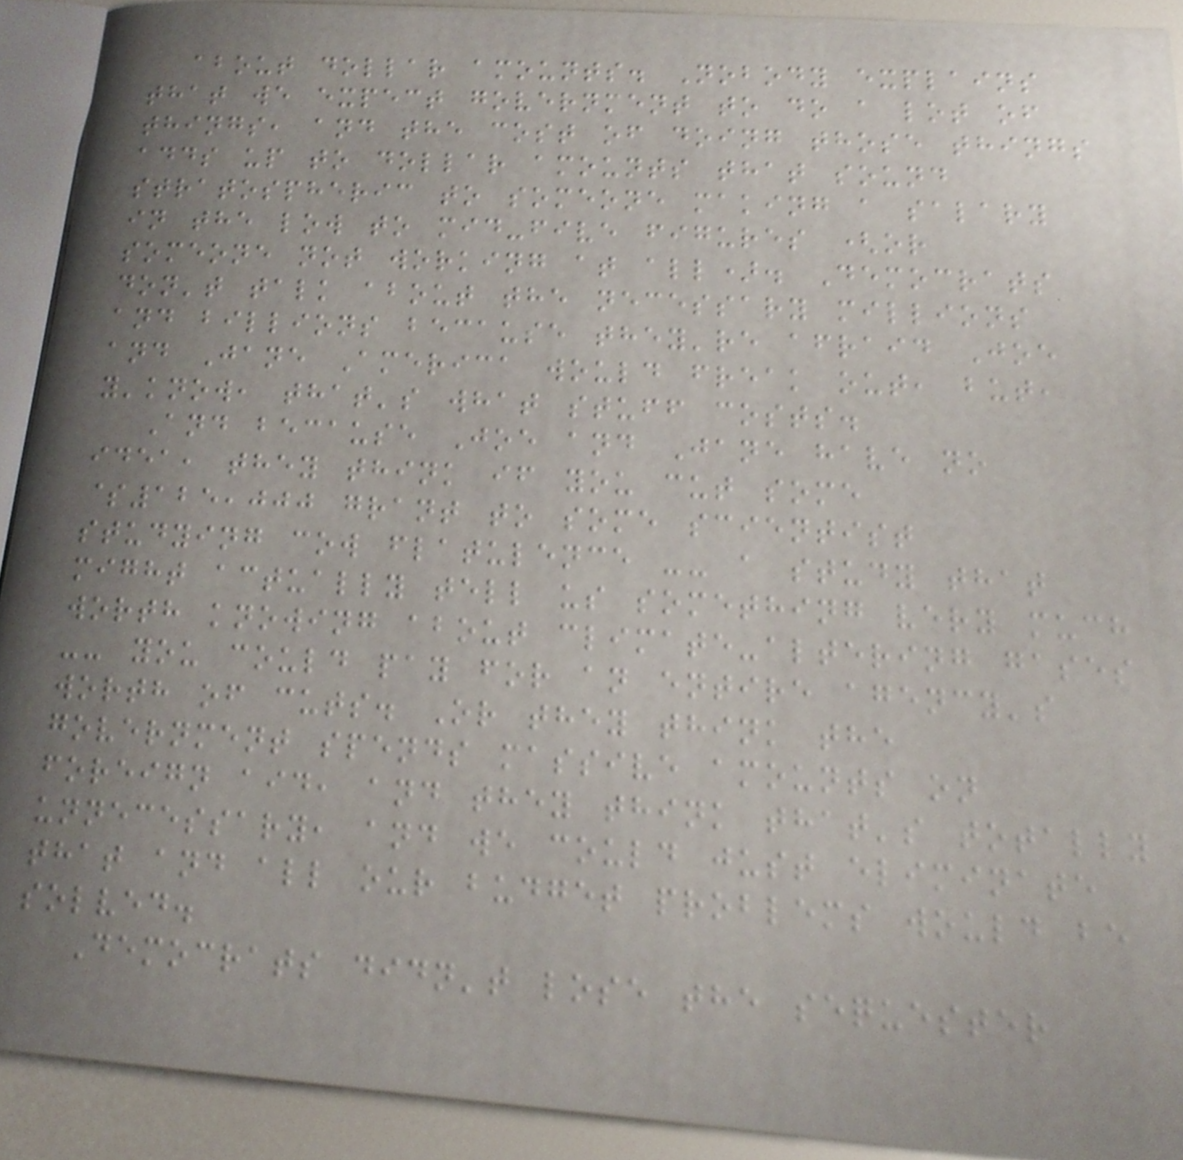about dollar amounts. Nobody explains
that we expect government to do a lot of
things, and the cost of doing those things
adds up to dollar amounts that sound
stratospheric to someone making a salary
in the low to mid-five figures (or
someone not working at all). Democrats
don't talk about the necessary millions
and billions because they're afraid Joe
and Jane America would freak out, but,
y'know, that's what stuff costs.
And because Joe and Jane have no
idea, they think if you cut some
$125,000 grant to some scientist
studying cow flatulence -- a study that
might actually tell us something very much
worth knowing about climate-altering gases
-- you could pay for an entire agency's
worth of cuts. Or they think the
government spends massive amounts on
foreign aid, and they think that's totally
unnecessary, and we could just eliminate
that and all our budget problems would be
solved.
Democrats didn't lose the sequester
